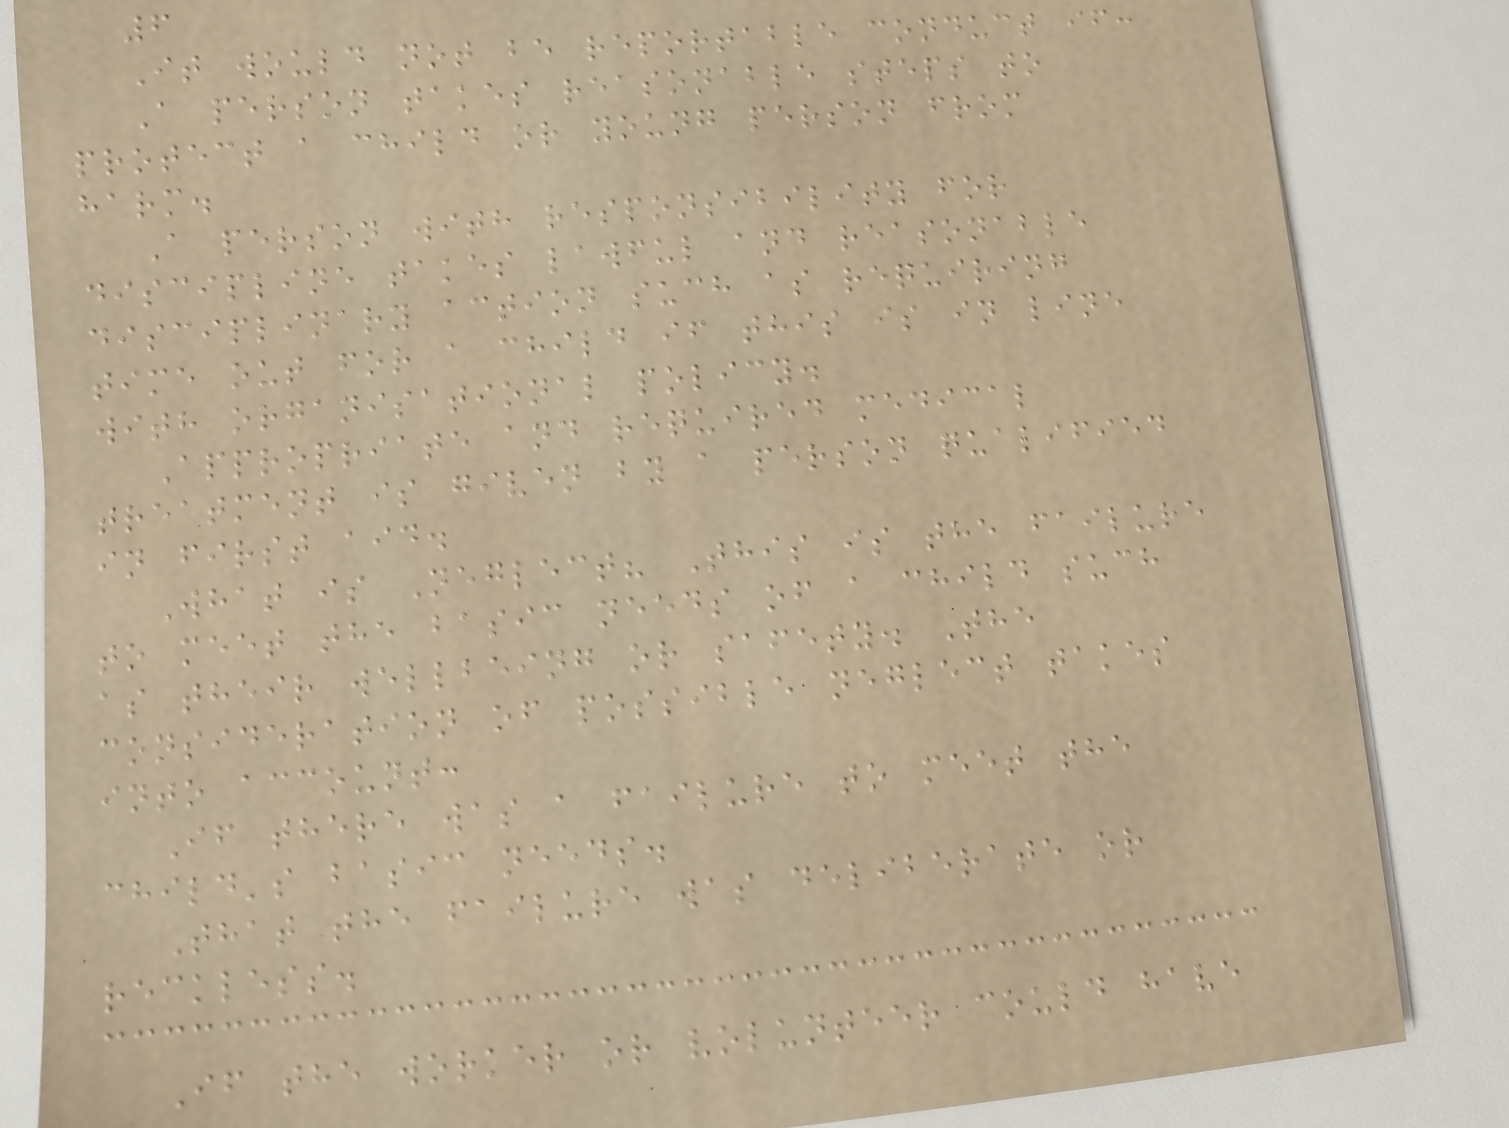6
It would not be reportable conduct if:
A person takes reasonable steps to
protect a child or young person from
harm.
A person with responsibility for
discipline takes lawful and reasonable
disciplinary action such as requiring
time out for a child if this is in line
with organisational policy.
Appropriate and required medical
treatment is given by a person qualified
in first aid.
What is Neglect? This is the failure
to meet the basic needs of a child such
as their wellbeing or safety. The
consideration of possible neglect takes
into account:
If there was a failure to meet the
child's basic needs.
That the failure was deliberate or
reckless.
If the worker or volunteer could have
